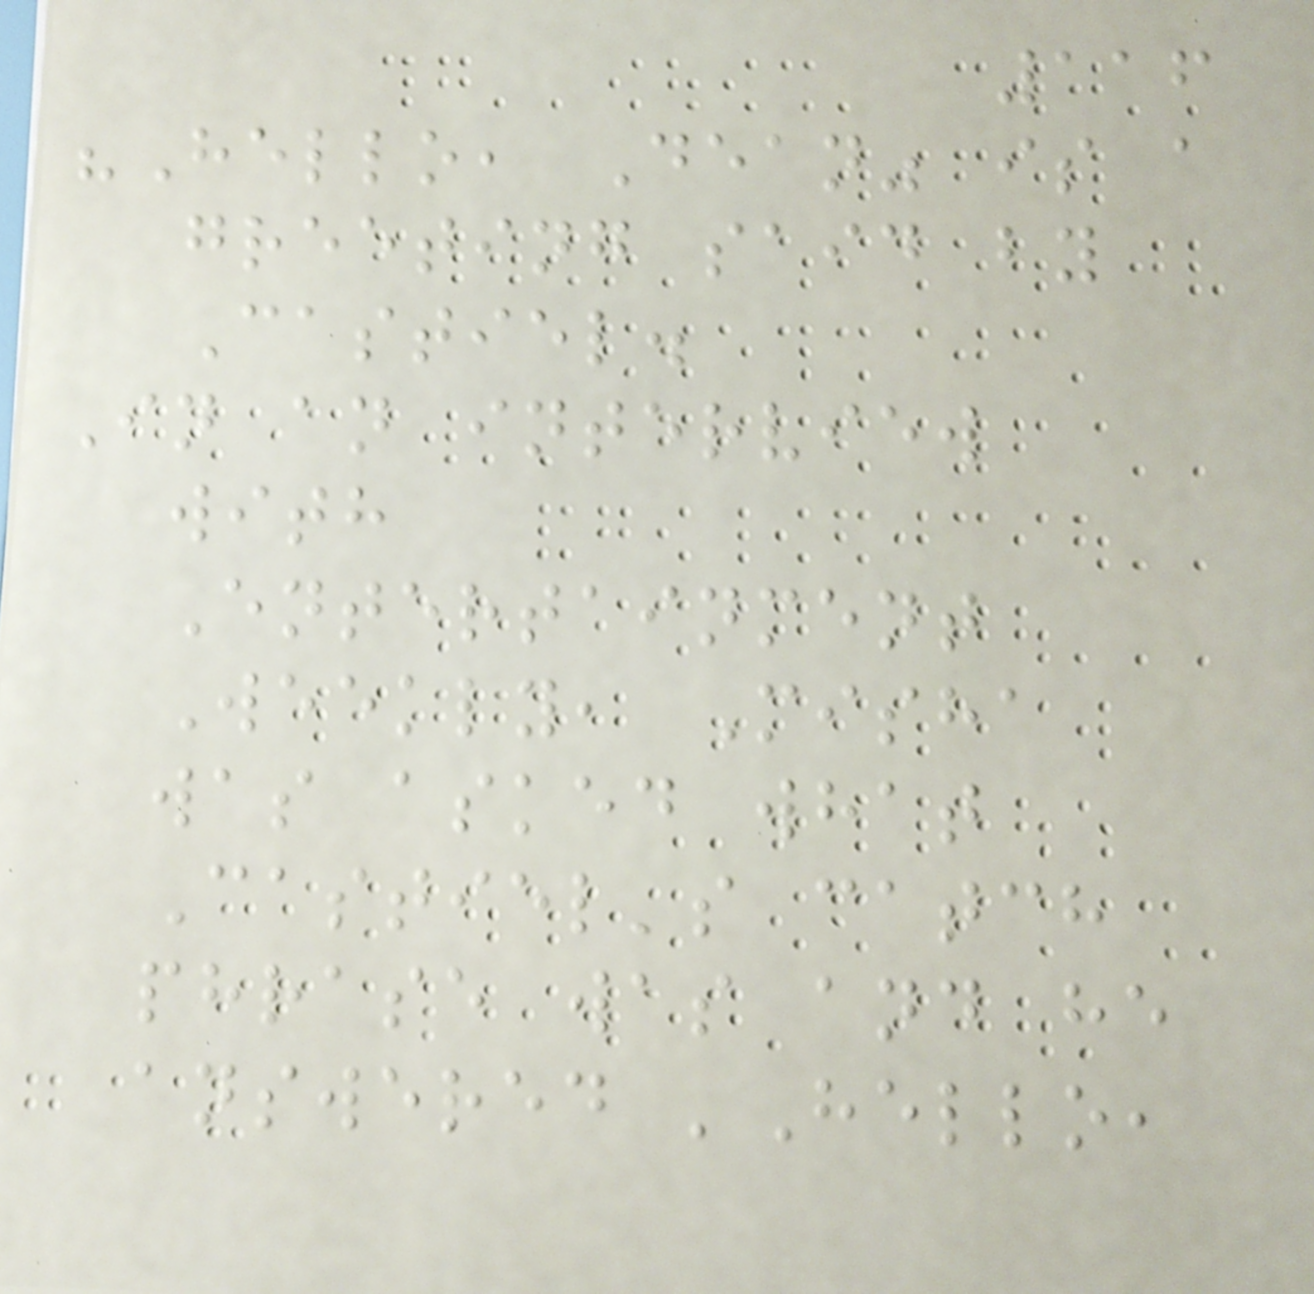116
"Hello, Dean" is a
greeting said by
Castiel.
In an interview
with
Entertainment
Weekly, Misha
was asked what
Castiel's catch
phrase was and he
answered 'Hello,
